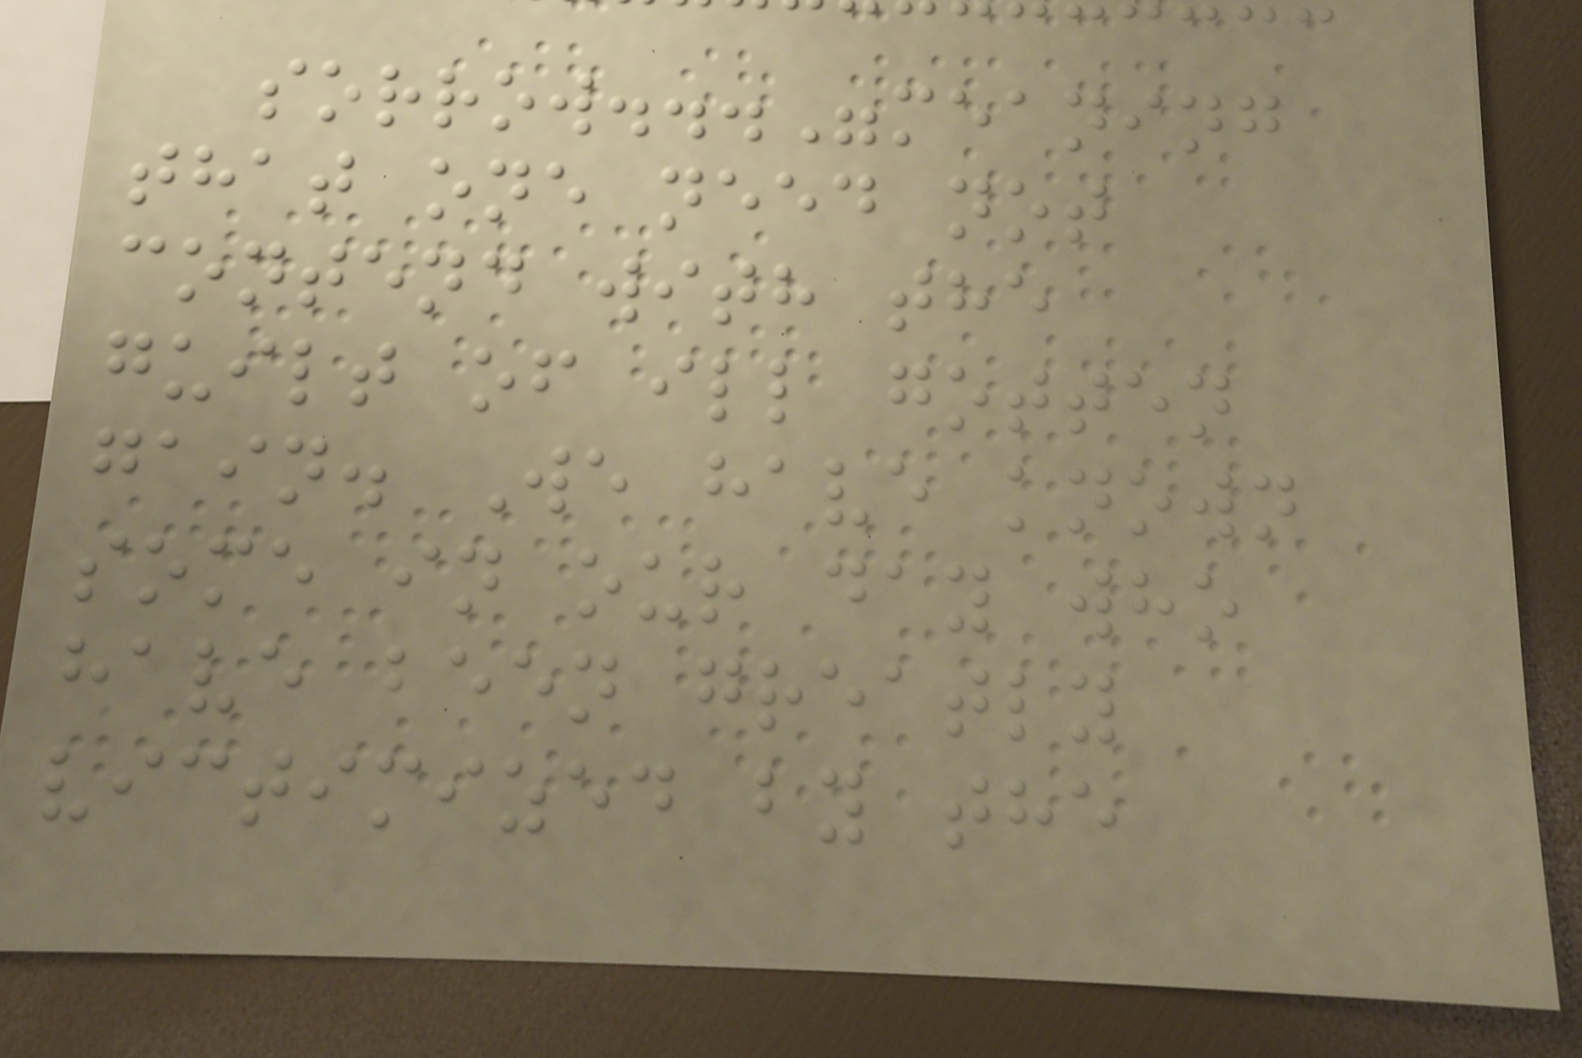sorrow..."meaning
that one need not
contend with the
guilt of ill gotten
gain. We have known
some in our day who
have been greatly
victimized by the
